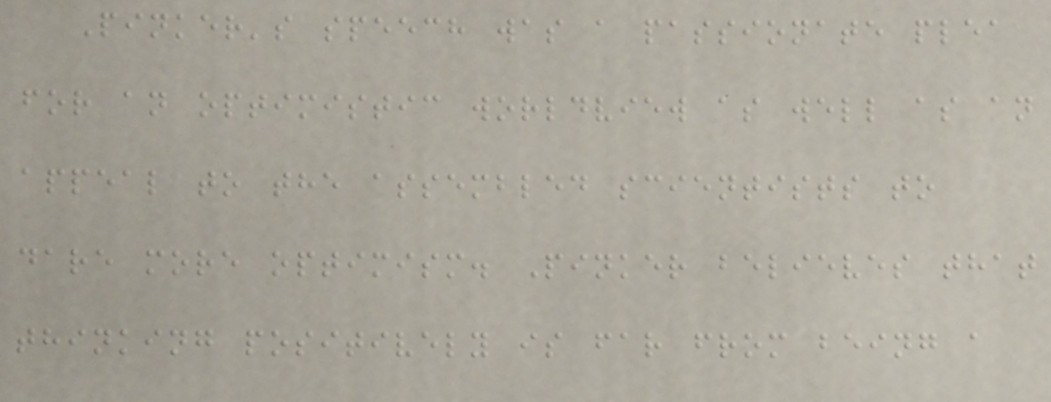Pinker's speech was a passionate plea
for an optimistic worldview as well as an
appeal to the assembled scientists to
dare more optimism. Pinker believes that
thinking positively is far from being a
